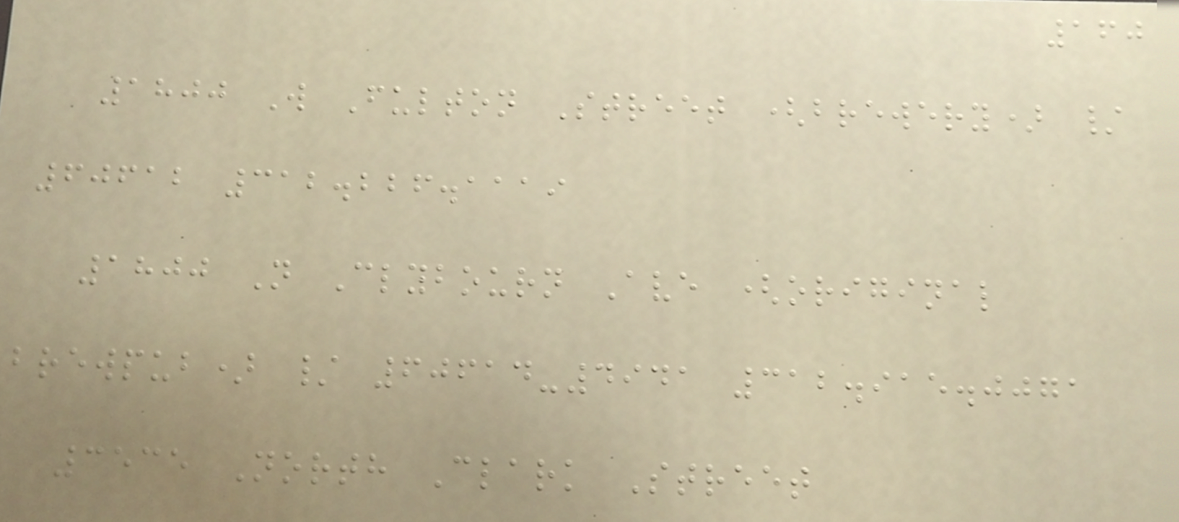160
1800 W Fulton Street (brewery) /
60612 312.226.1119
1800 N Clybourn Ave (original
brewpub) / 60614-4941 312.915.0071
3535 North Clark Street
